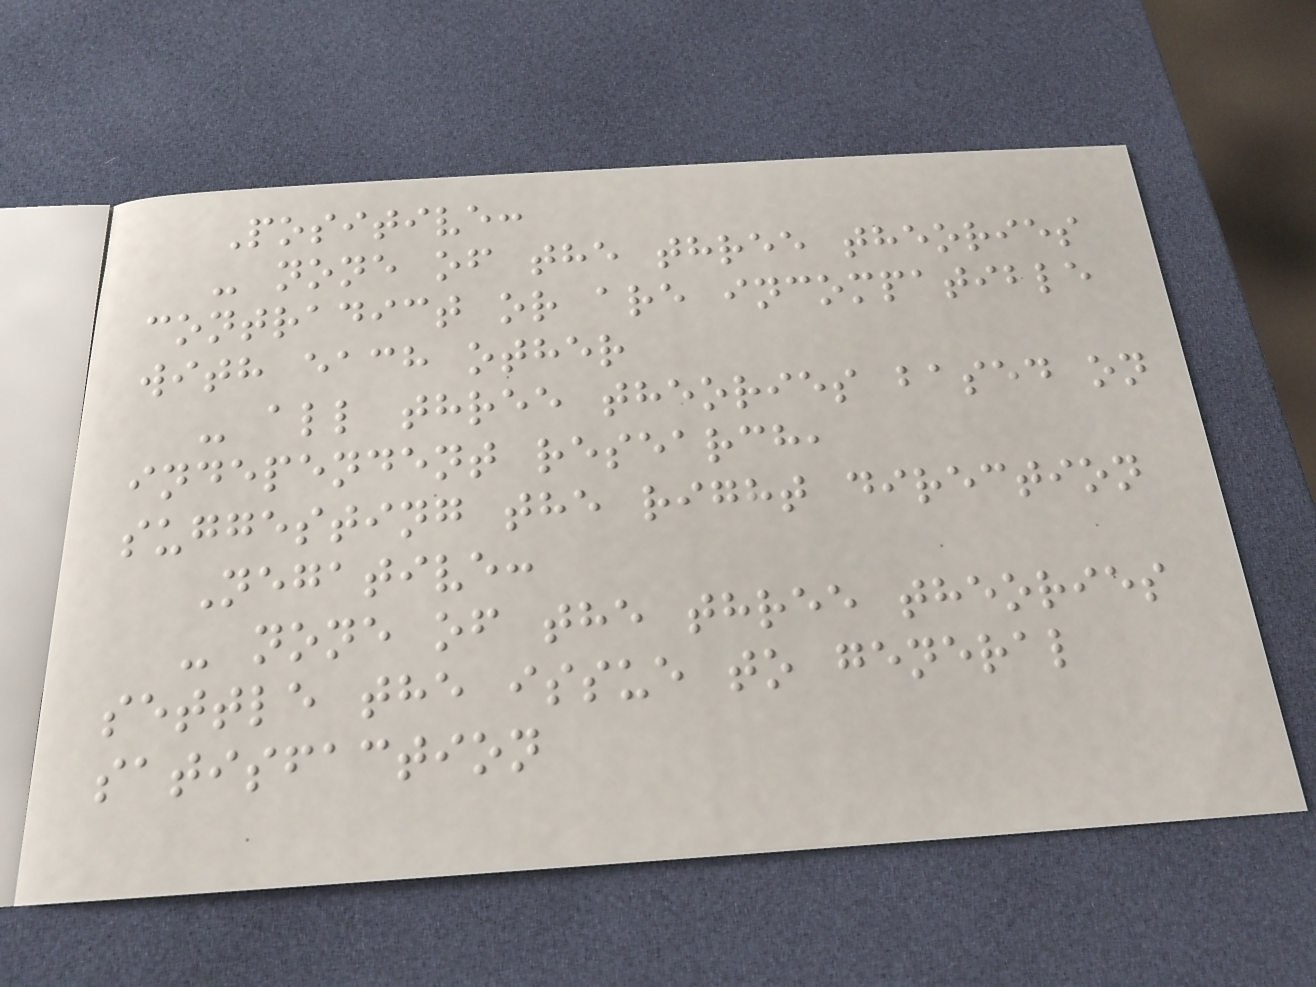Positive:
- none of the three theories
contradict or are incompatible
with each other
- all three theories based on
independent research,
suggesting the right direction
Negative:
- none of the three theories
settle the issue to general
satisfaction
